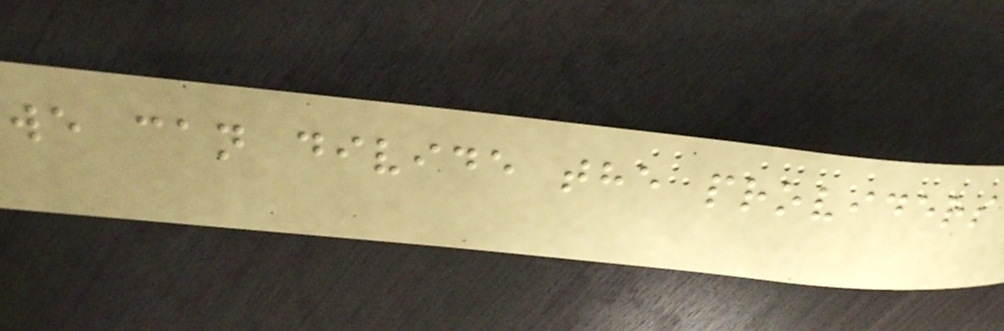we can divide the providers
